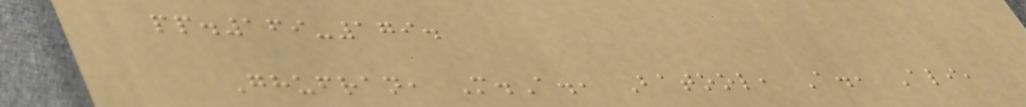pp.169-179.
Ghufran, M.A., Batool, A., Ali,
